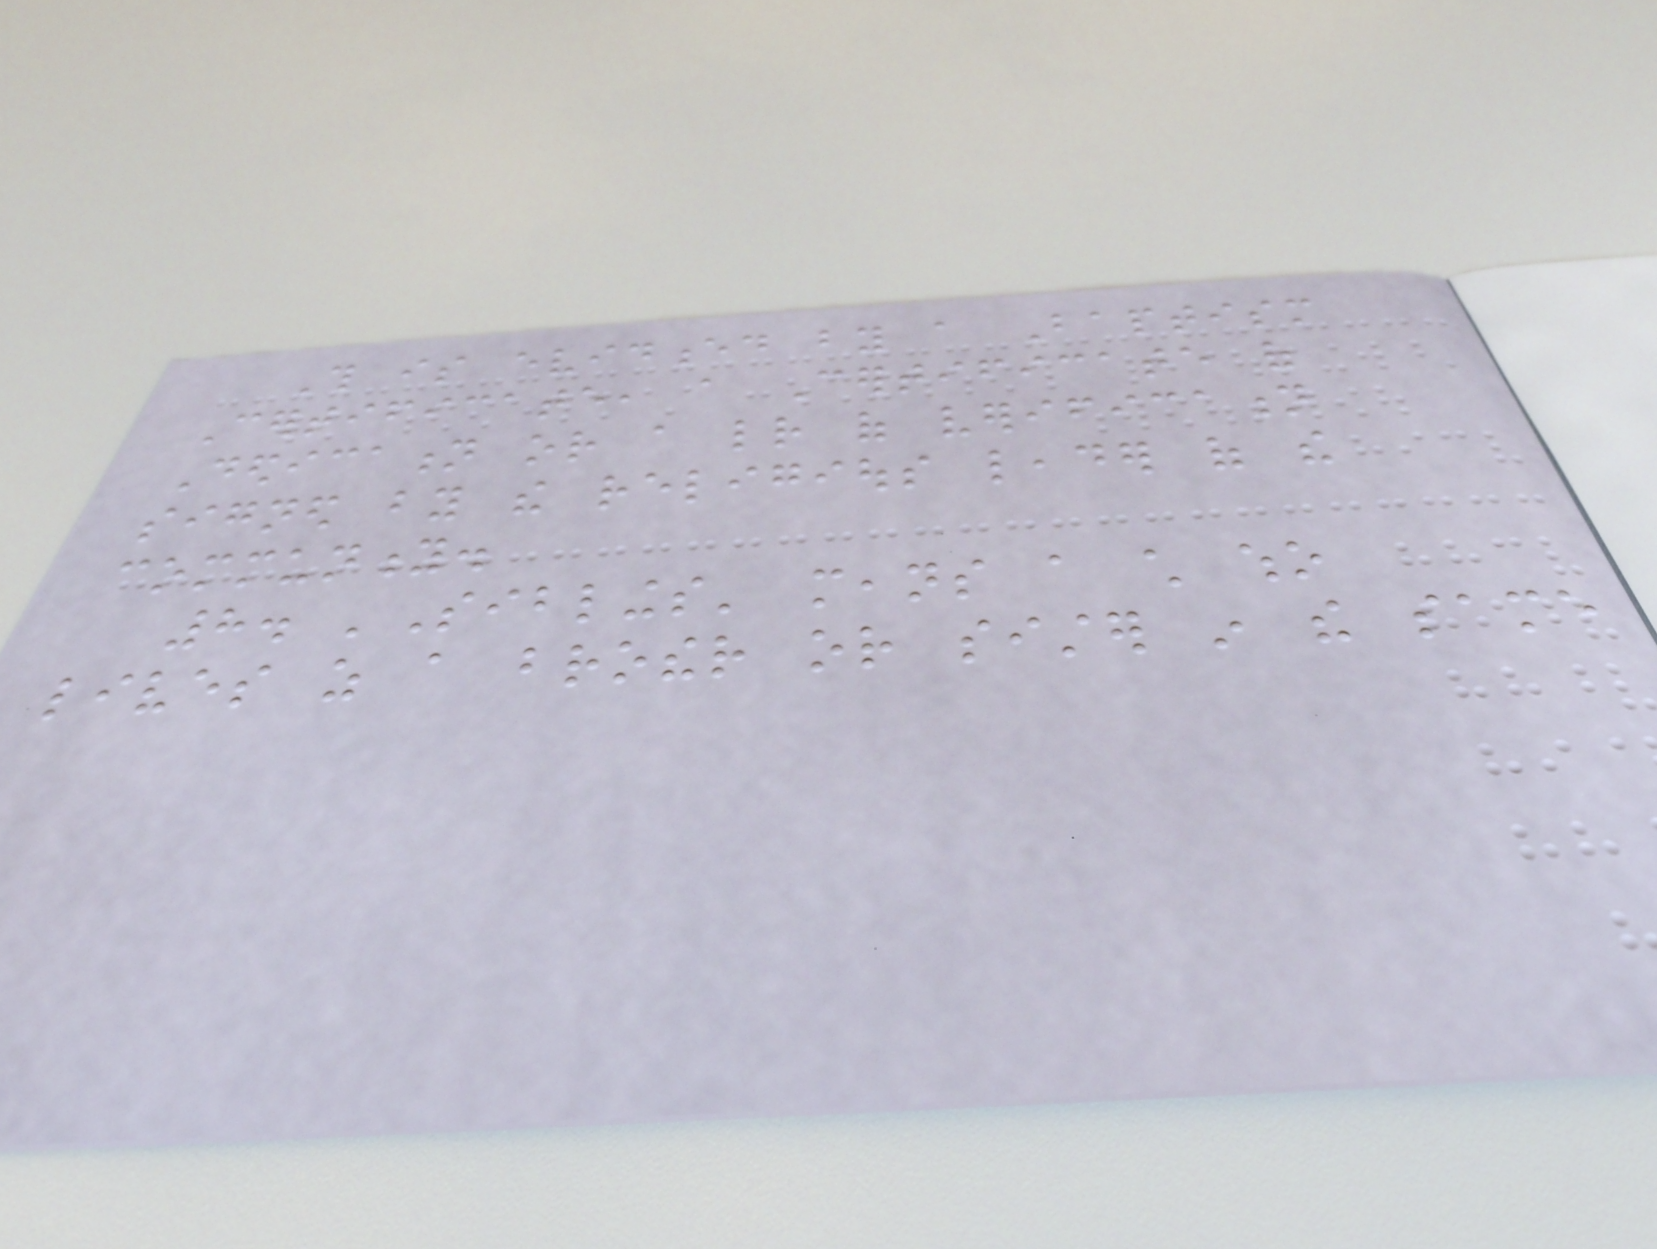This is evidenced by a Baptism
Certificate, a Certificate of
Dedication or a letter of verification
signed by the religious leader of the
community.
8. 'Siblings' means a child who
lives as a brother or sister in the same
